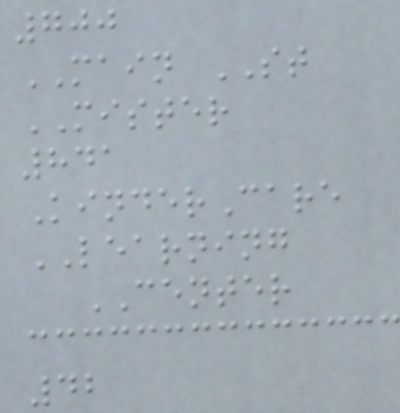700
MAIN ST
MISTER
841
KinderCare
LEARNING
CENTER
42
